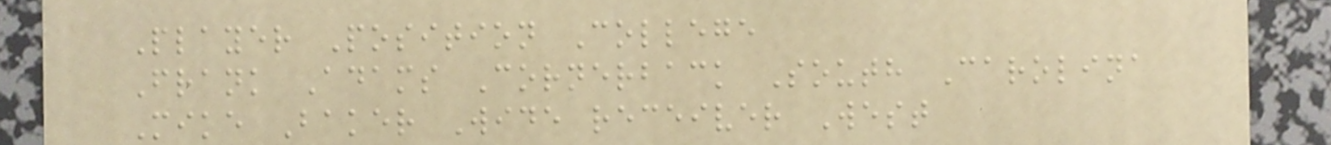Player Position College
Frank Adams Cornerback South Carolina
Mike Baker Wide receiver West
